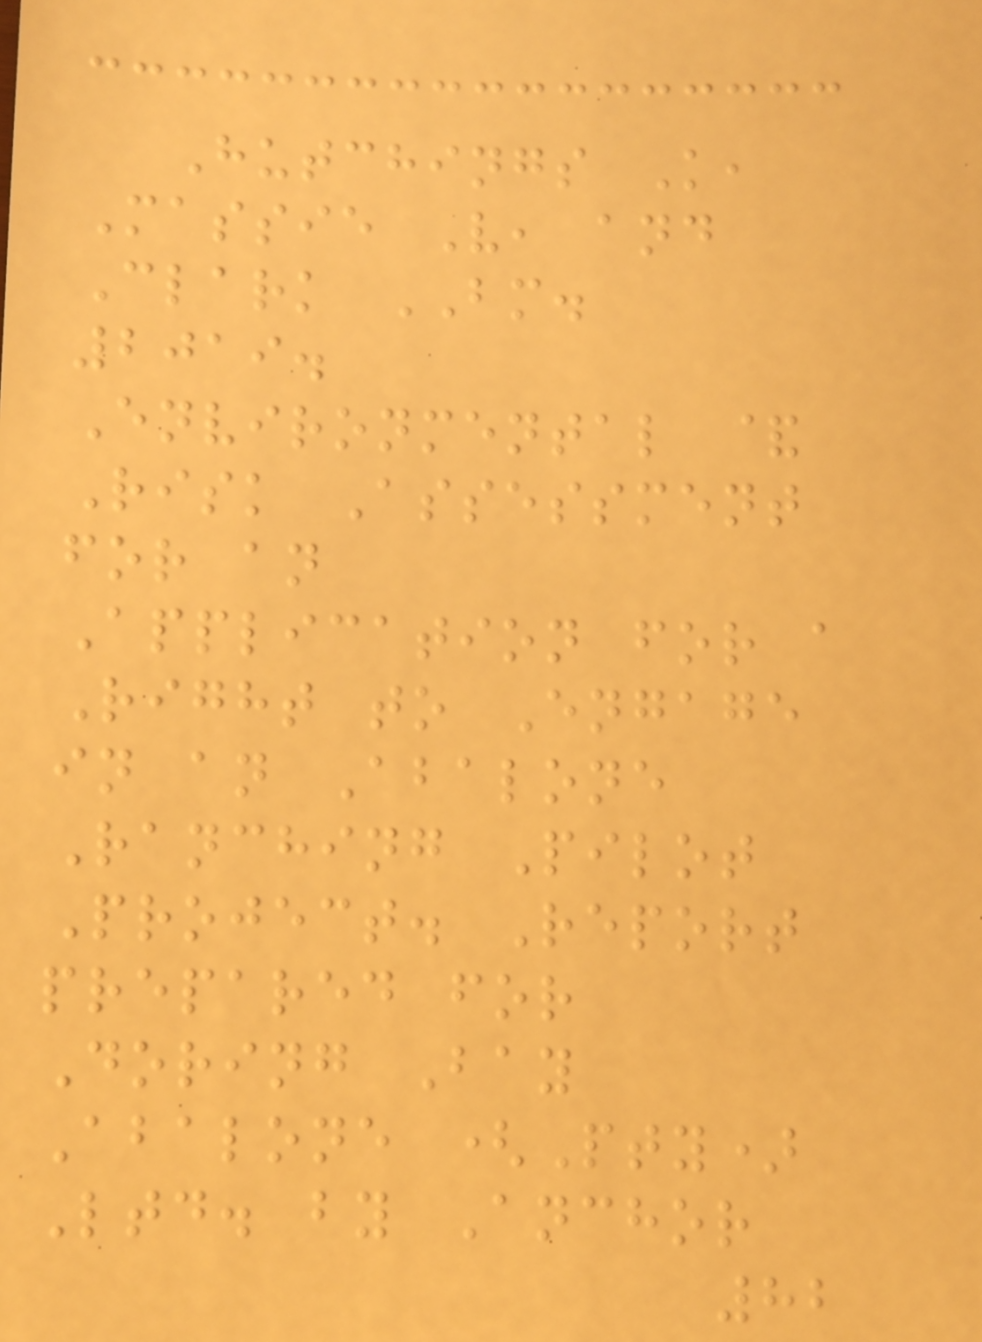Hutchings K,
Massie V, and
Clark BM.
2019.
Environmental &
Risk Assessment
for an
Application for a
Right to Engage
in an Abalone
Ranching Pilot
Project. Report
prepared for
Doring Bay
Abalone (Pty)
Ltd. by Anchor
82
